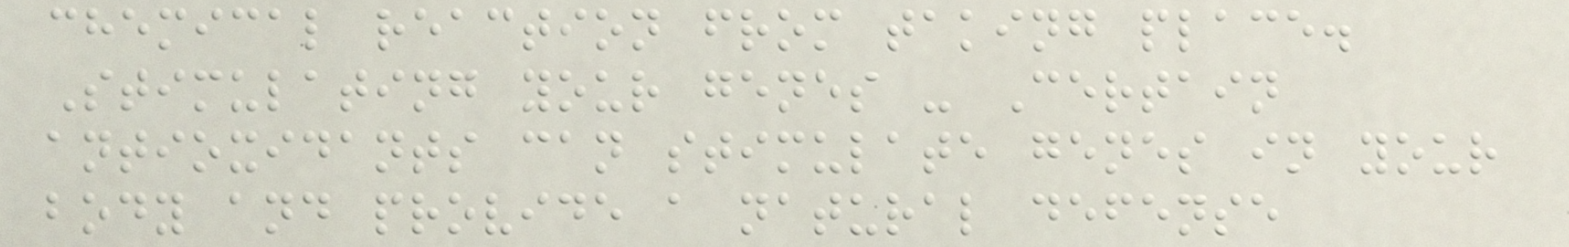chemical reaction from taking place.
Stimulating your genes - Certain
antioxidants can stimulate genes in your
body and provide a natural defense
